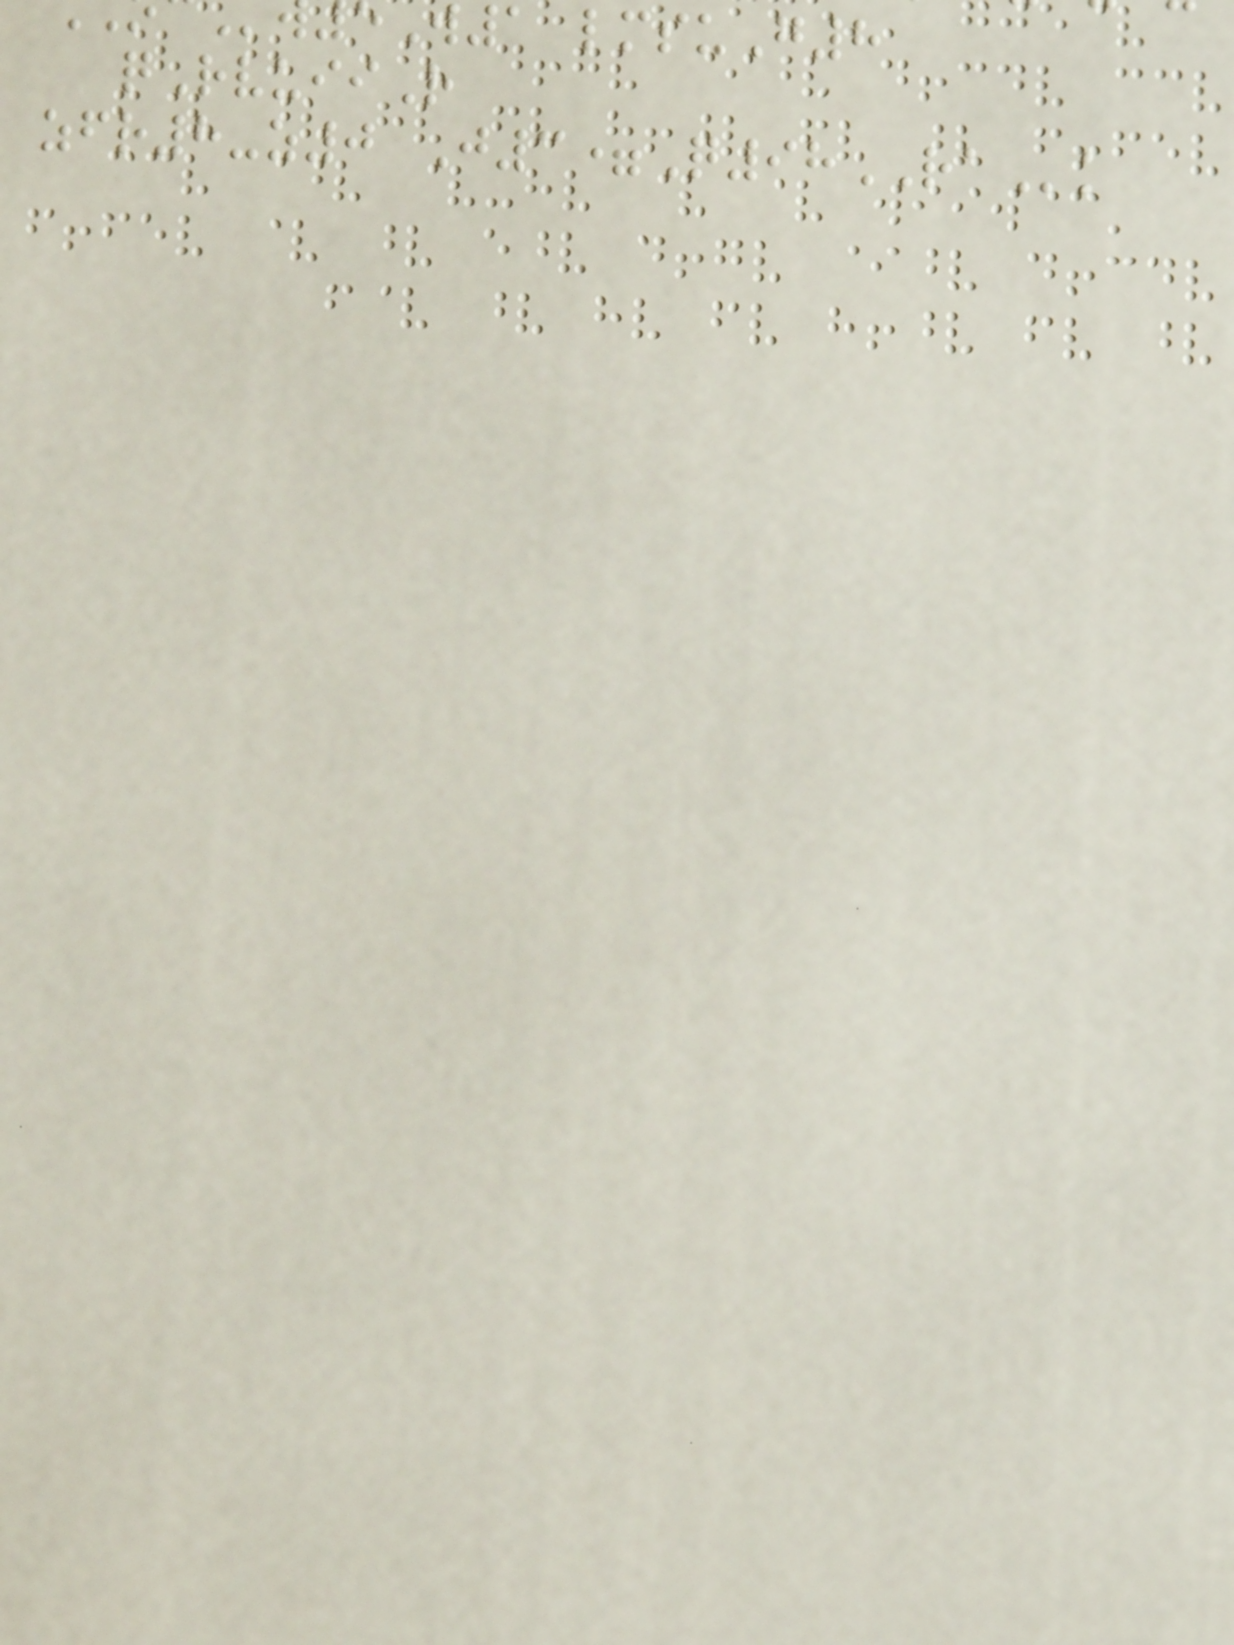w1 lmsuG8
qRvuiiR
zfr8-z0 J3=Q98RAk
